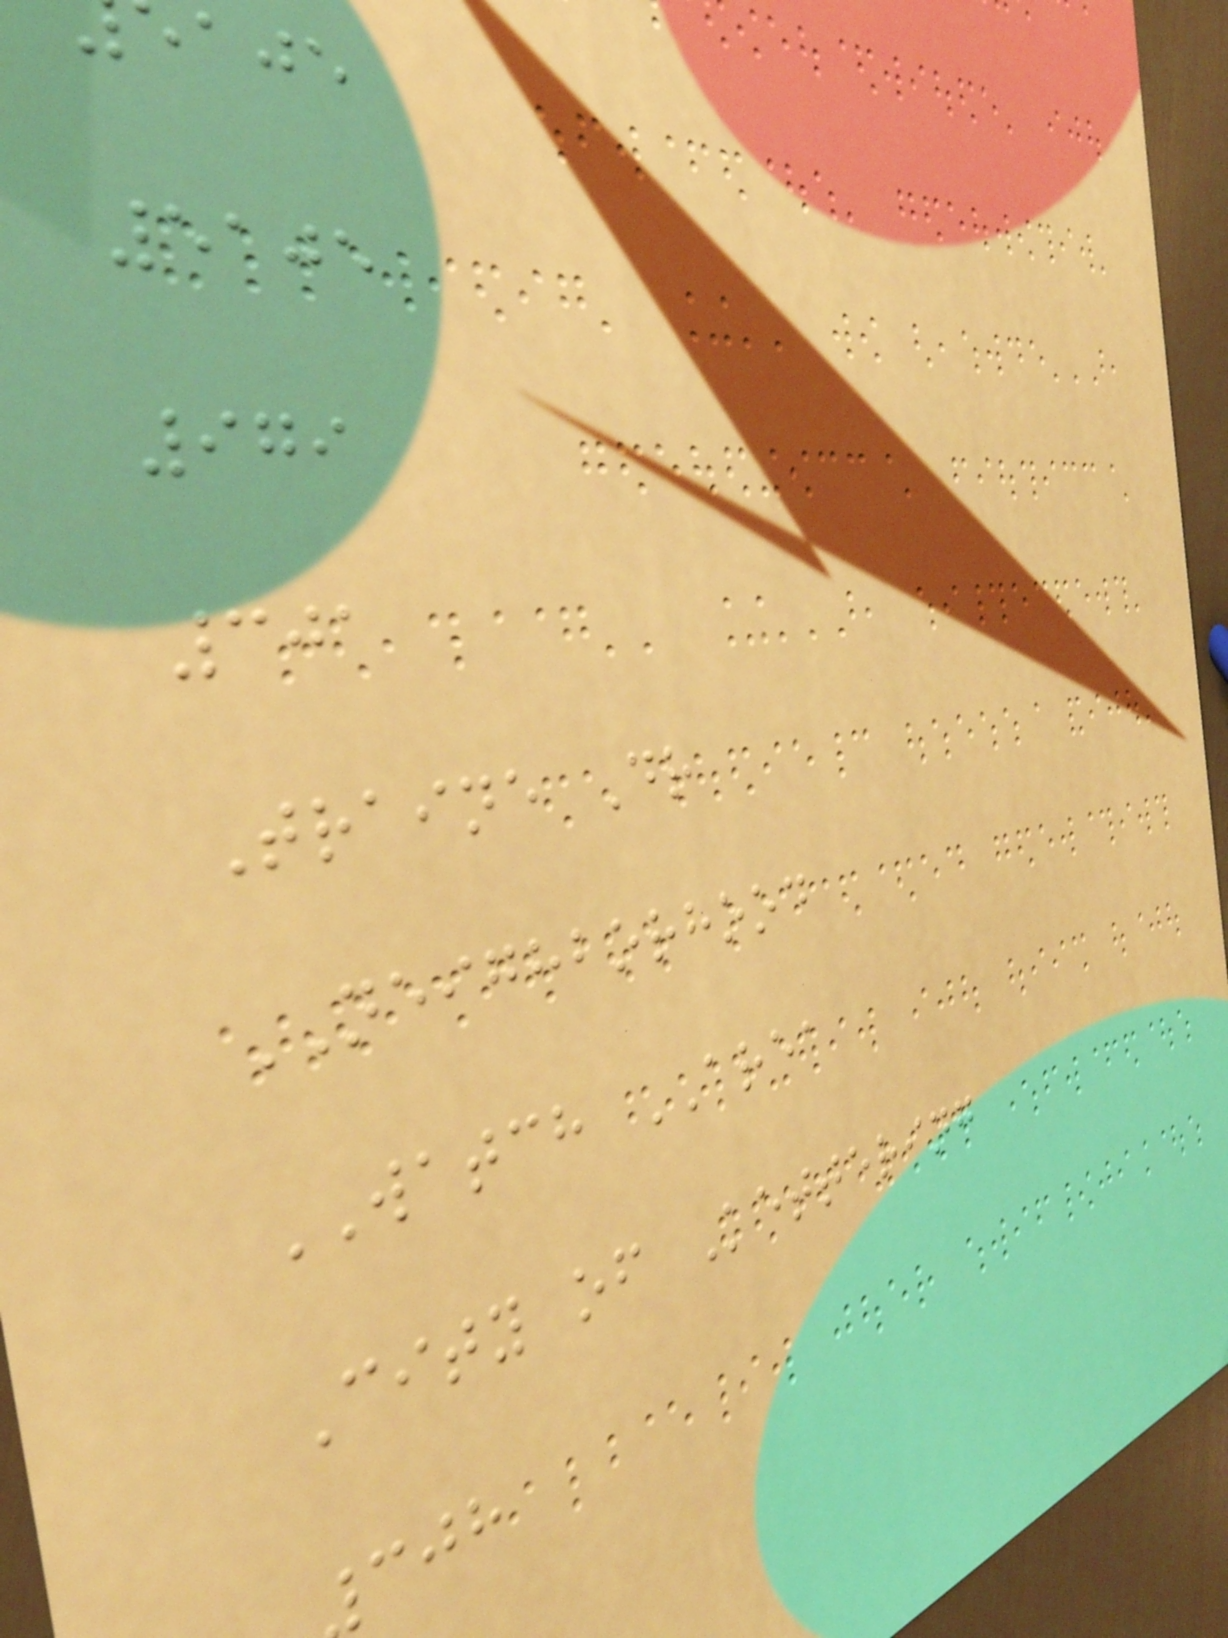5105
979
301
Traine Dr
NEIGHBORHOOD
WATCH AREA
City of Kettering
